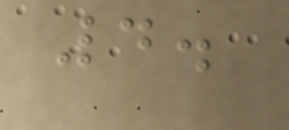4.
